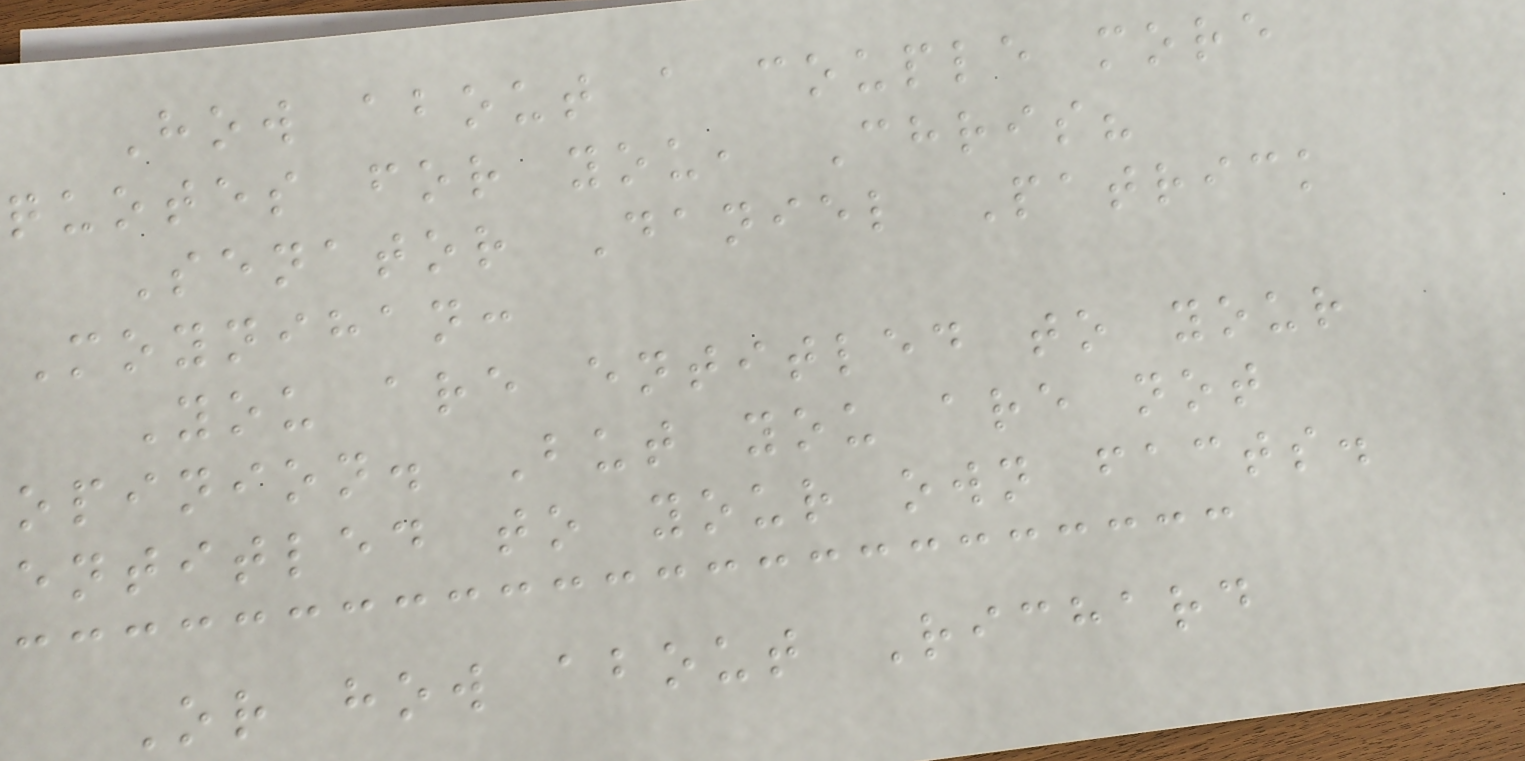How about a couple more
quotes for you, Chris?
Senator Daniel Patrick
Moynihan:
You are entitled to your
opinion. But you are not
entitled to your own facts.
Or how about Richard
